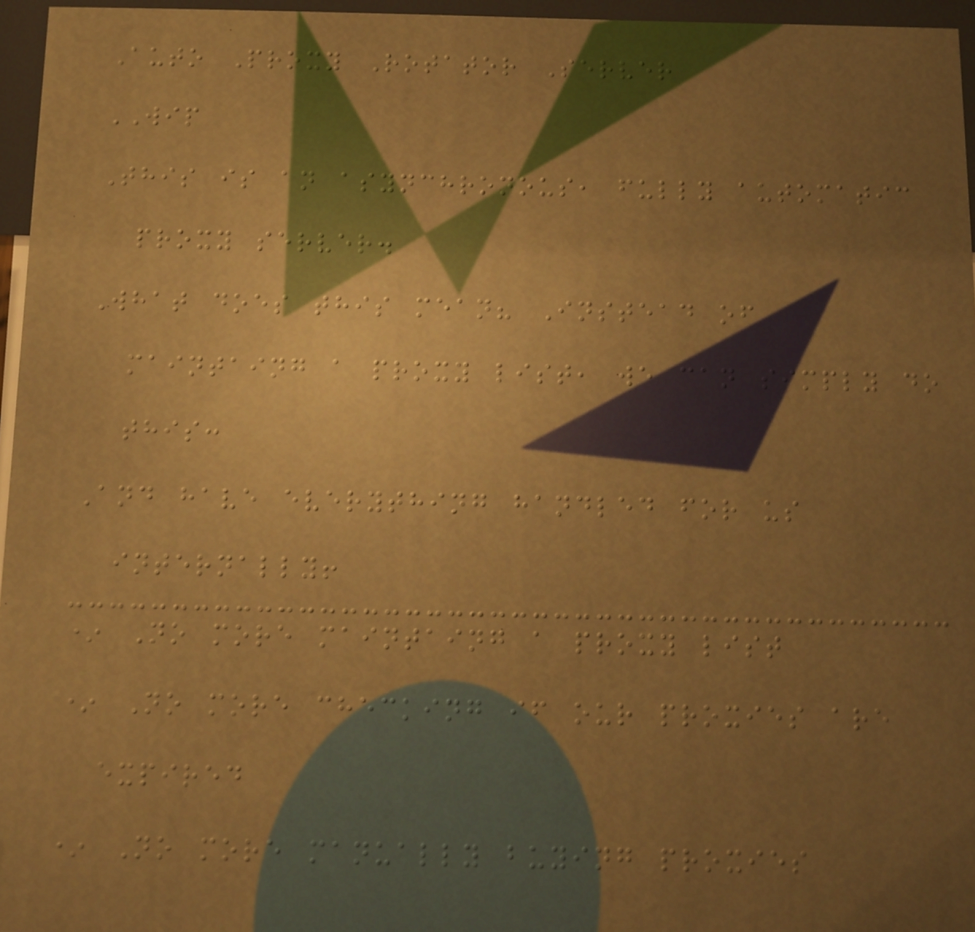Auto Proxy Rotator Server
WIP
This is an asynchronous, fully automatic
proxy server.
What does this mean? Instead of
maintaing a proxy list, we can simply do
this:
And have everything handled for us
internally!
* No more maintaing a proxy list
* No more checking if our proxies are
expired
* No more manually buying proxies
